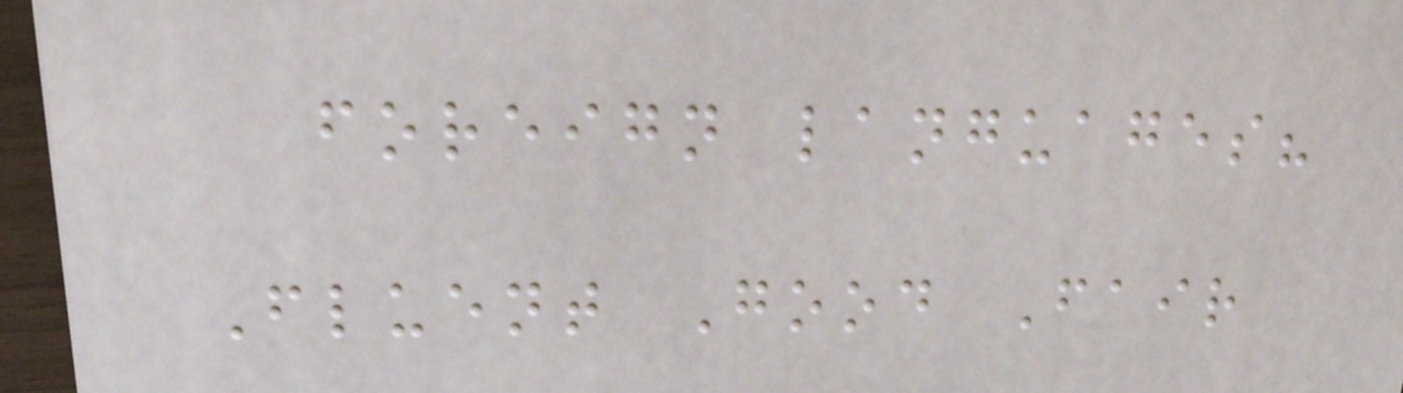foreign languages?
Fluent Good Fair
